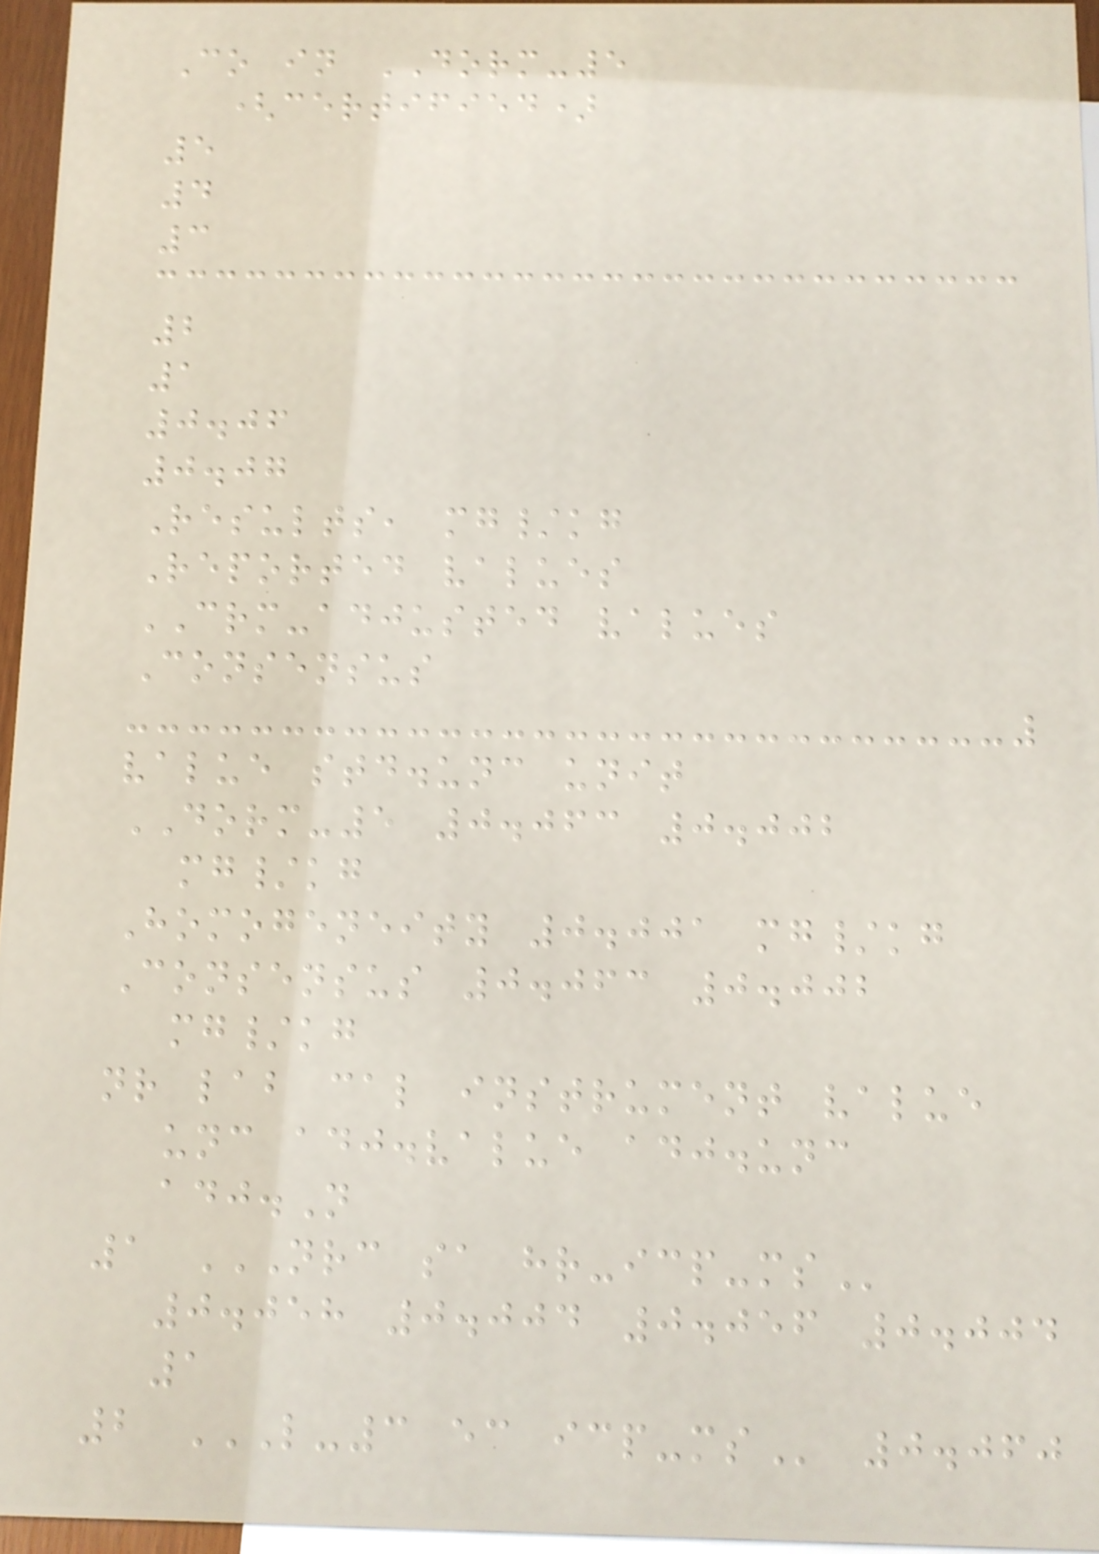Co in DORM-5
(certified)
5
4
3
2
1
0.06
0.07
Results, mg/kg
Reported values
CRM-adjusted values
Consensus
value std.unc unit
DORM-5 0.063 0.002
mg/kg
Homogeneity 0.001 mg/kg
Consensus 0.063 0.002
mg/kg
nr lab cal instrument value
unc adj.value adj.unc
adj.N
1 NRC SA HR-ICP-MS
0.058 0.004 0.056 0.004
1
2 L-3 EC ICP-MS 0.060
